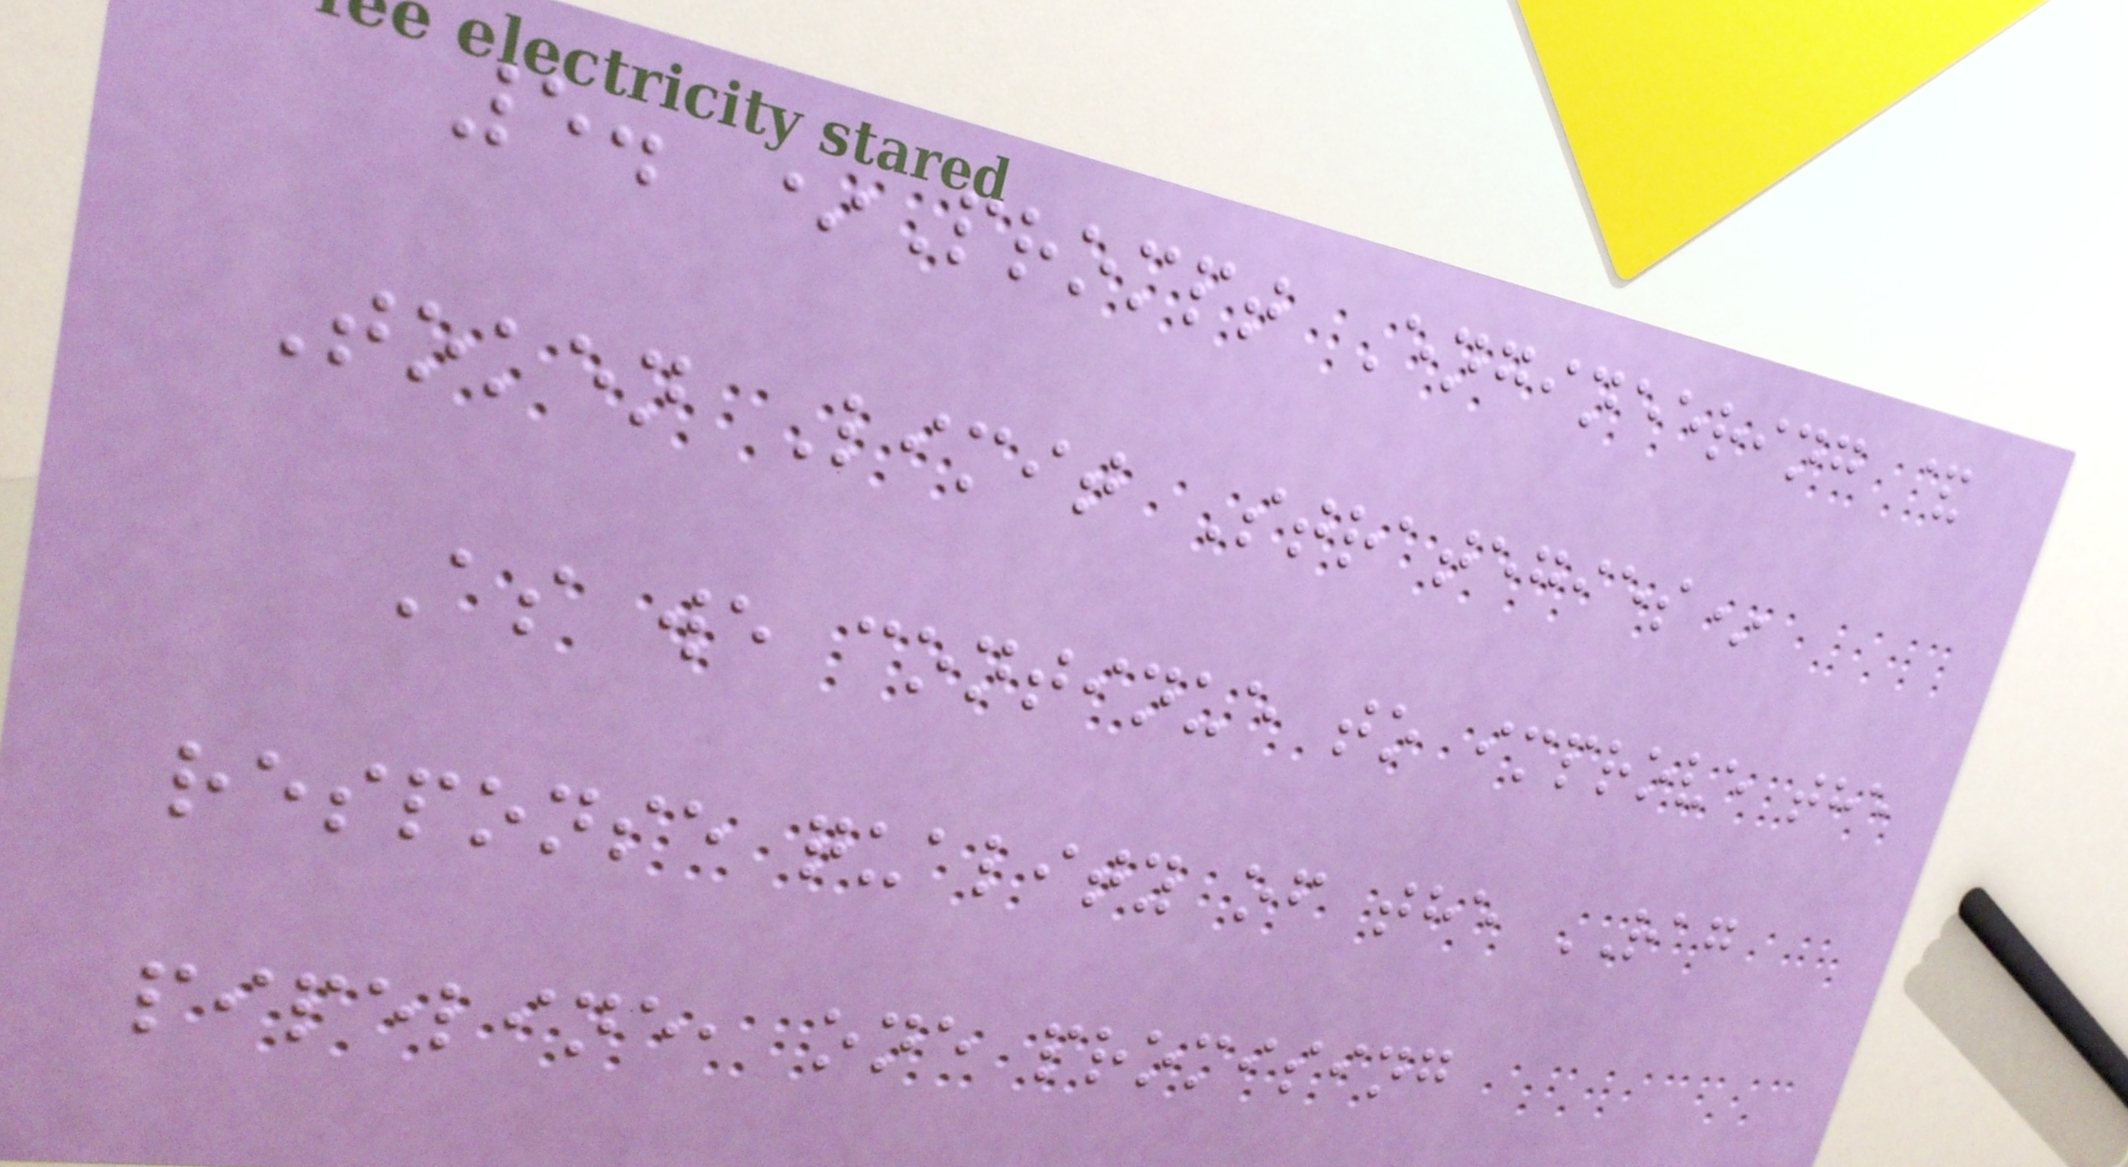5. *Prompt Engineering &
Token Limit Strategies*
As we continue to improve the
response quality of the RAG
pipeline, one promising
